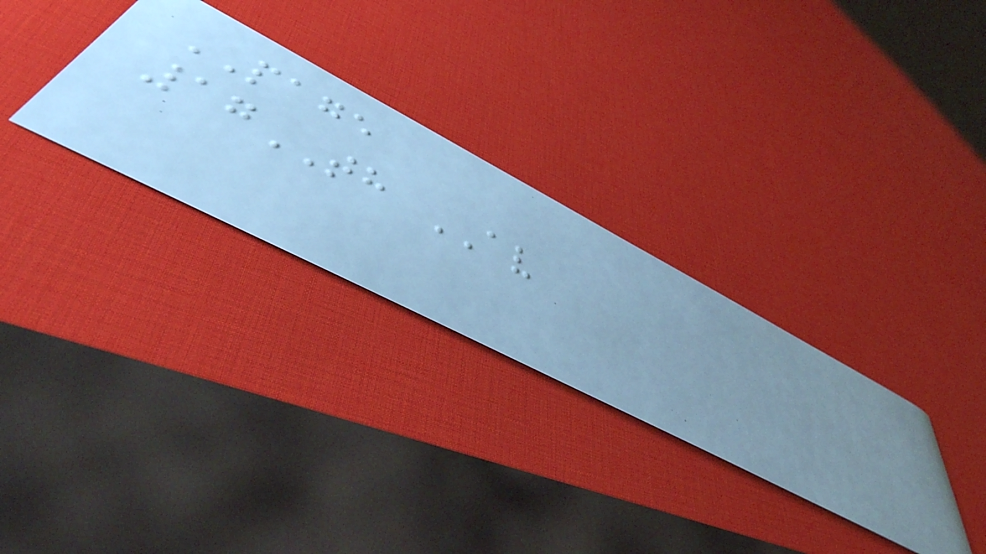PAGE
17TH AV
